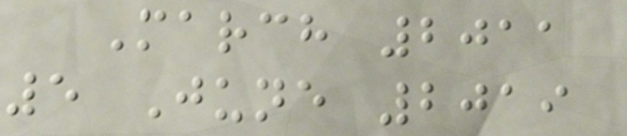March 2011
5 June 2019
